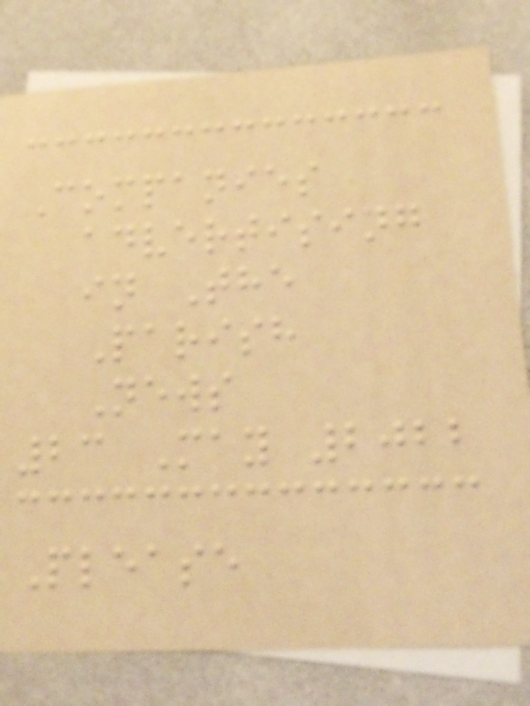Companies
advertising
in The
Parish
News
23 May 2022
Please
